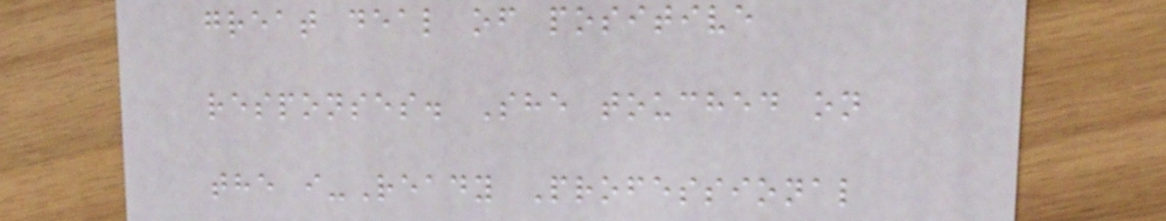great deal of positive
responses. She touched on
the i-Ready Professional
